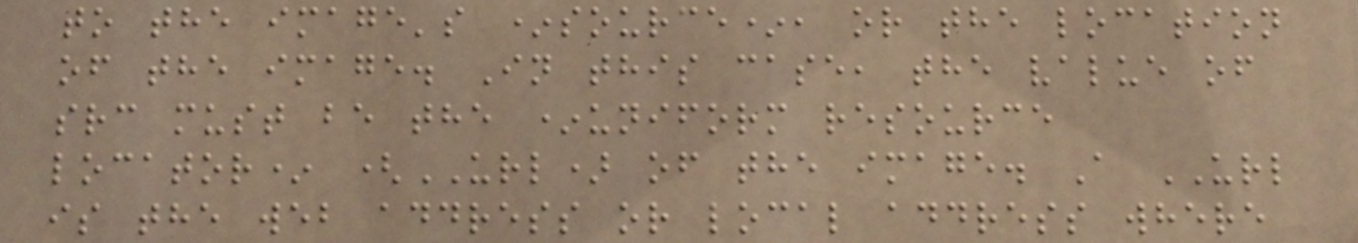to the image's *source*, or the location
of the image. In this case, the value of
src must be the *uniform resource
locator* (URL) of the image. A URL
is the web address or local address where
